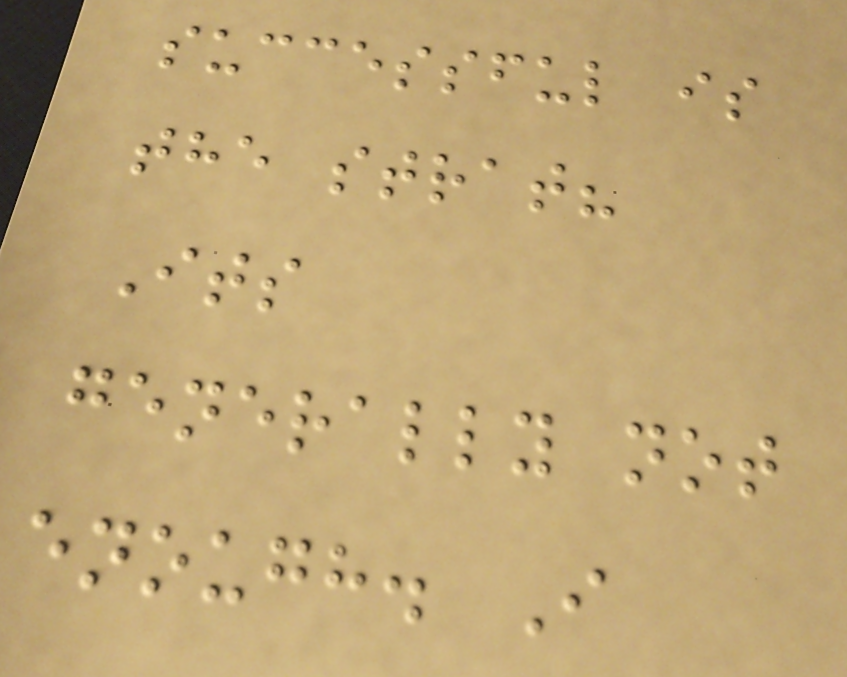successful is
the strat?
Its
generally not
enough. I
